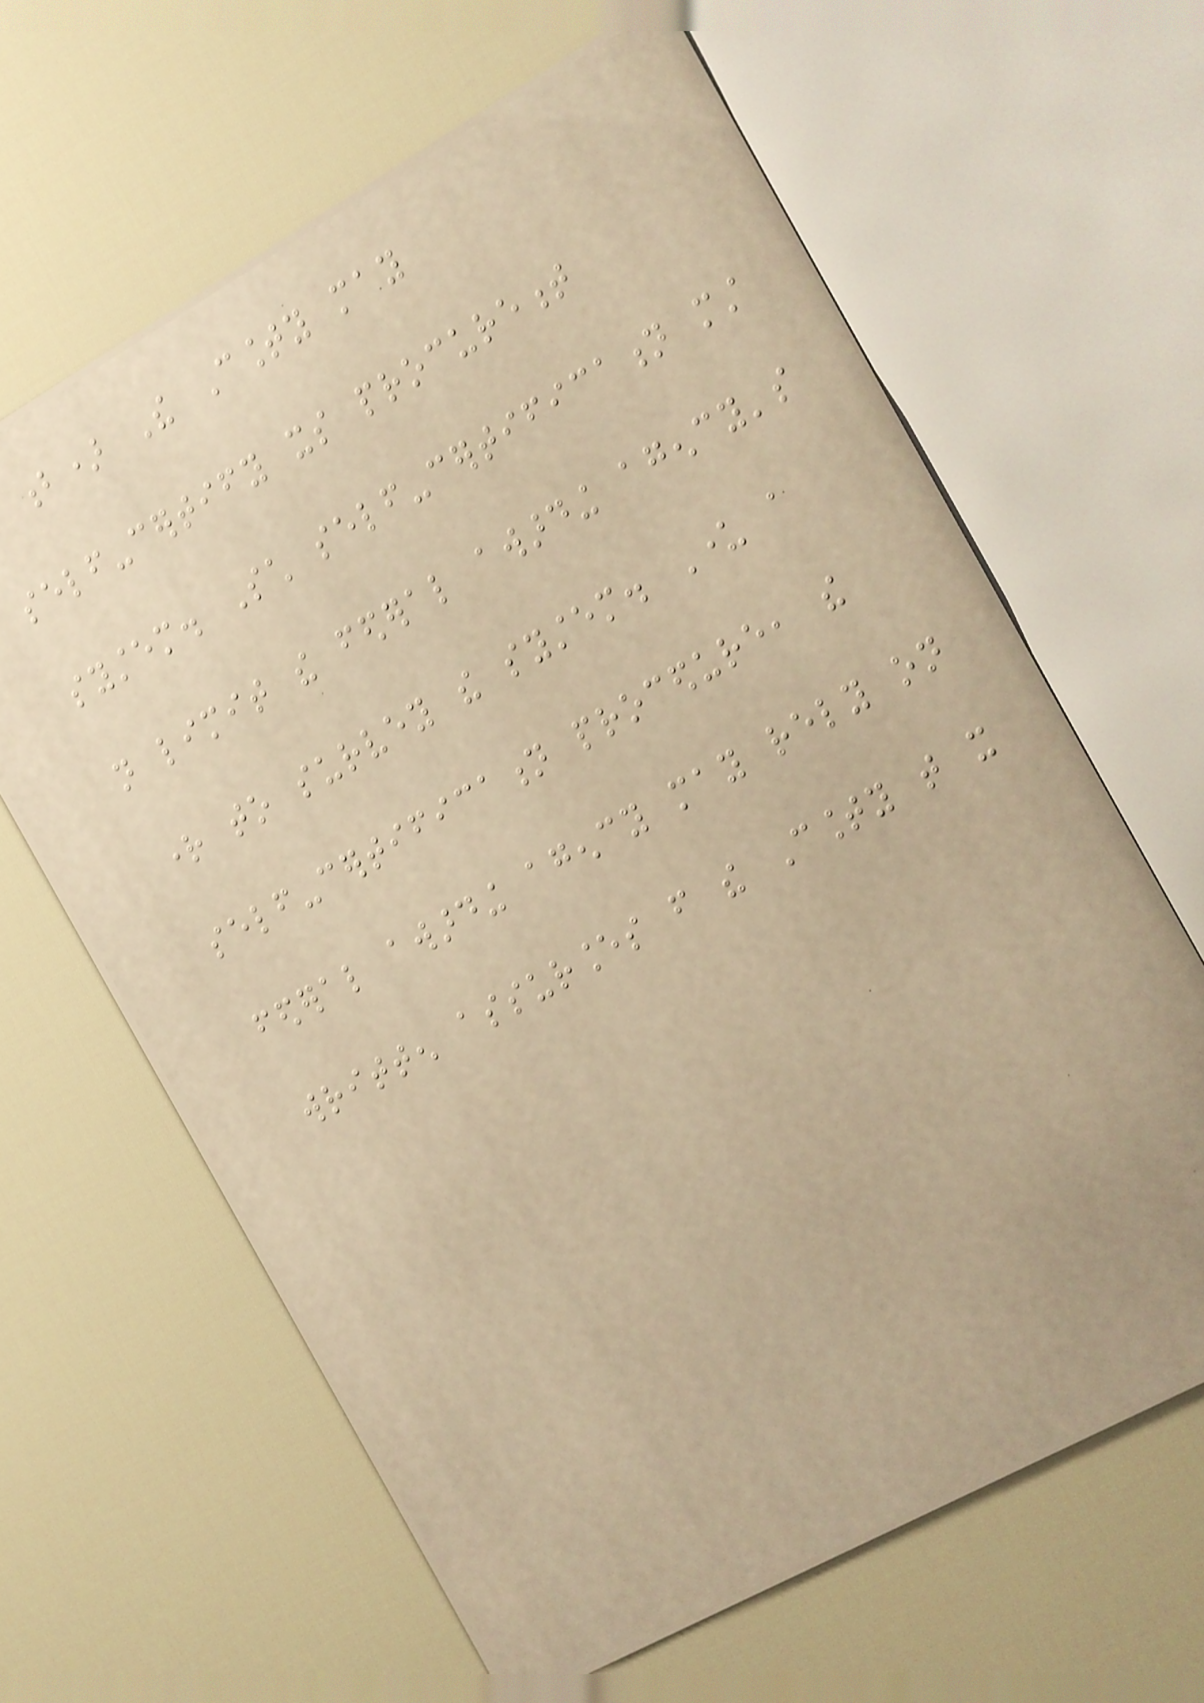b) The County may
self-certify its procurement
system. Such self-certification must
not limit the federal awarding agency's
right to survey the system. Under a
self-certification procedure, the
federal awarding agency may rely on
written assurances from the County that it
